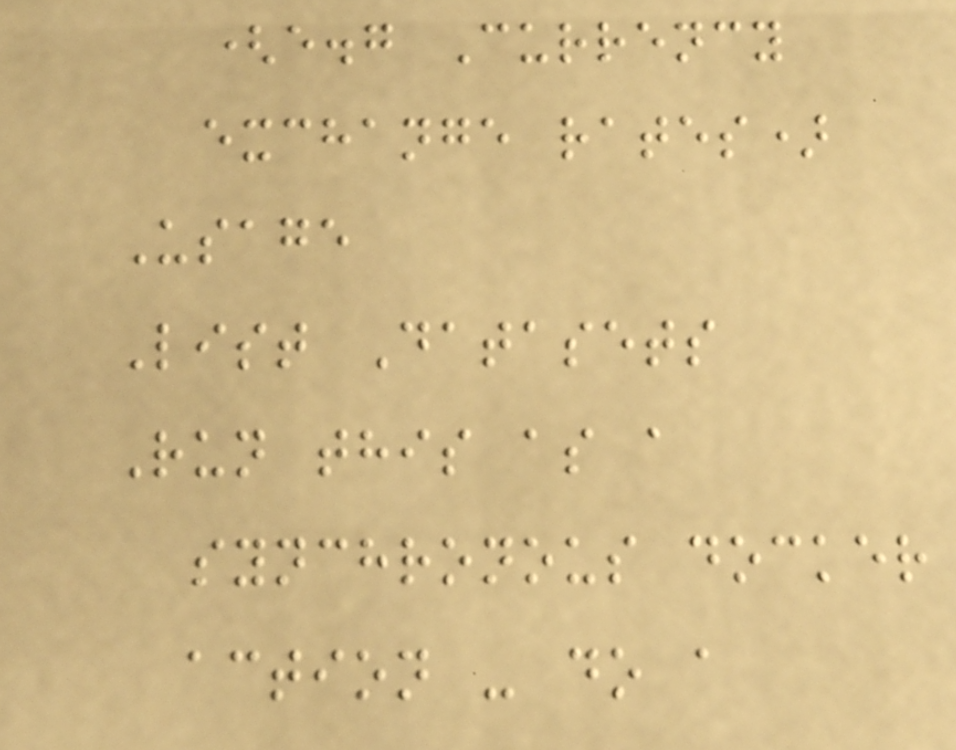(e.g Currency
exchange rates)
Usage
List Datasets
Run this as a
synchronous docker
action - do a
